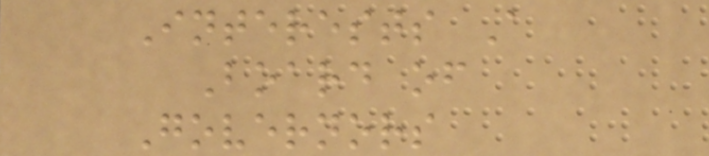Interests A
Board of
Governors
